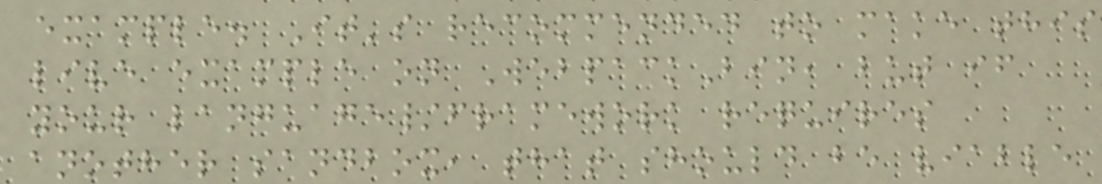example. It's recommended to make this
live example on WebpackBin, but if
your language/framework requires
another sandbox, that should be viable
